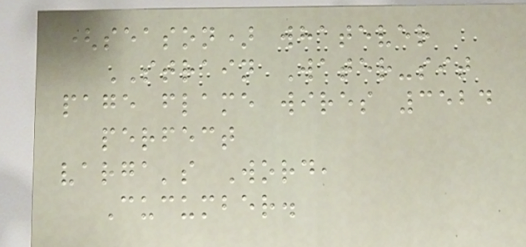(season) whatever
STRAIN Water-sit
page flame wires 3524
perfect
varga's Word,
Cucumber.
